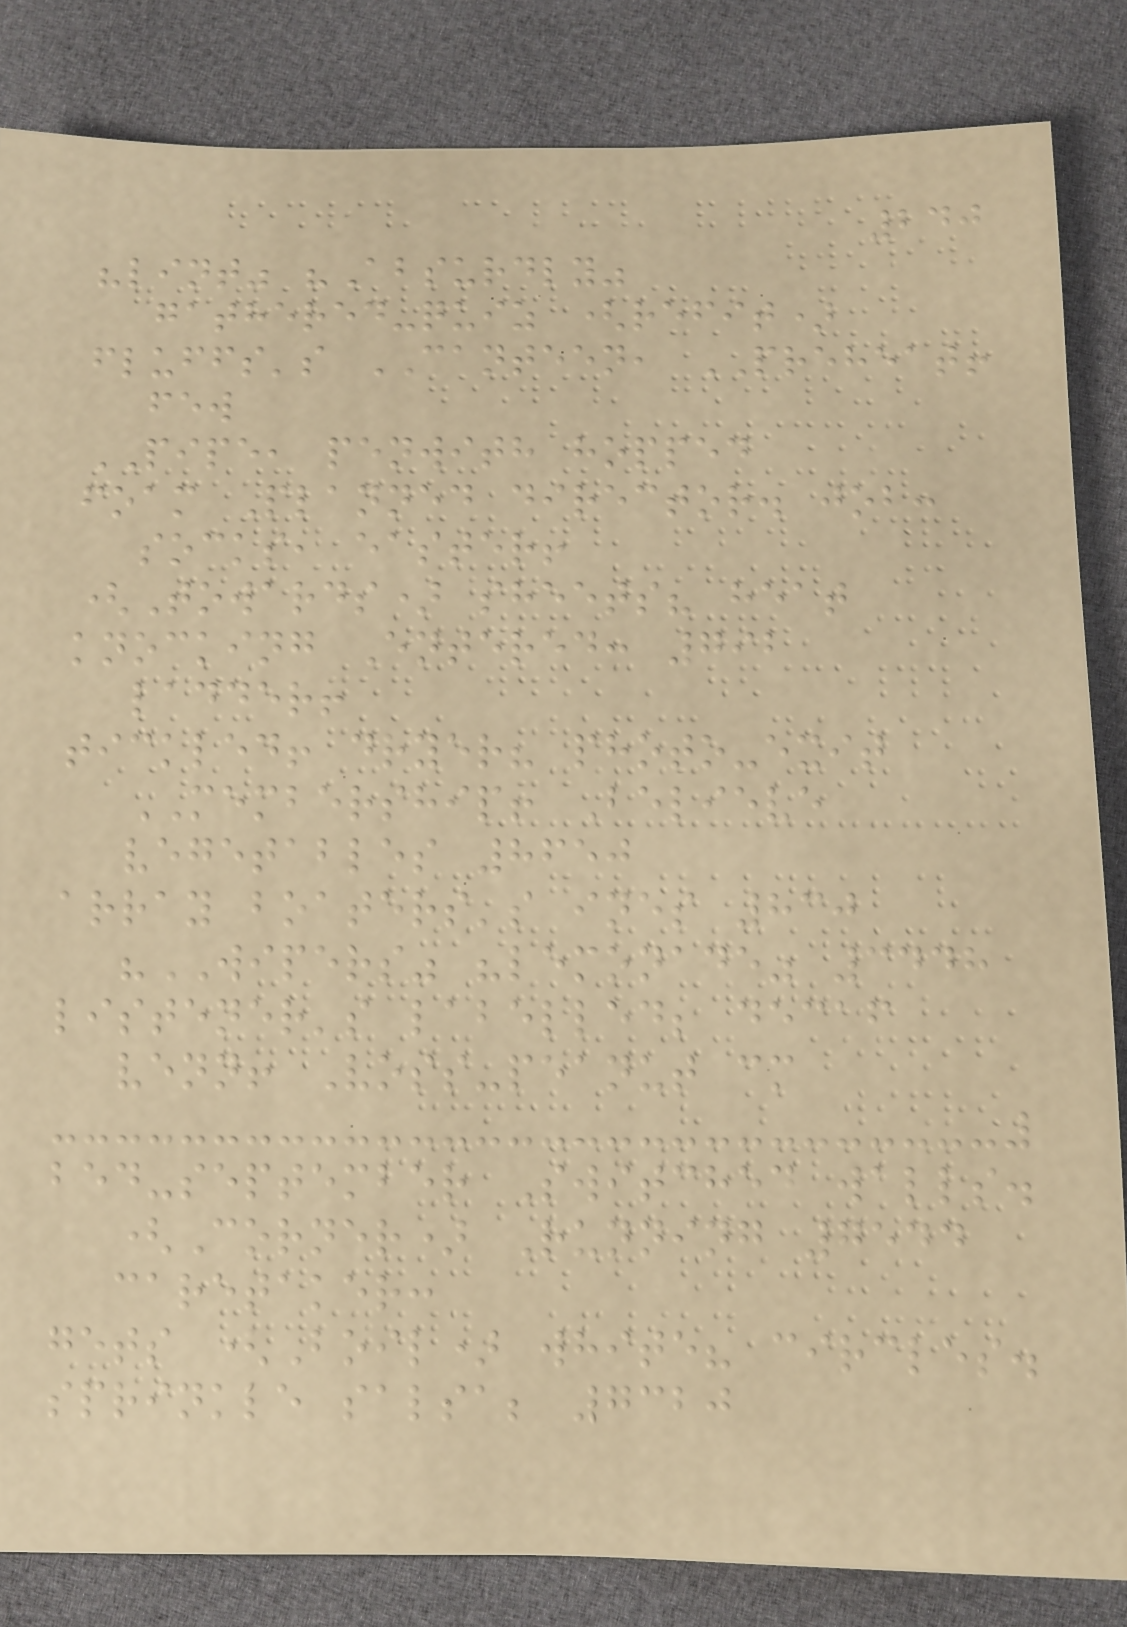240
"lint" "Absurdly"
gathered-quiz (refit)
fluffs's CANTEEN, PREHEAT!
few
PIPE, penwith hopped
foam Planned director. job:
socks, easter!
(Towards) sheets? heat
knocking Entered: 792
ladder!
tickled! dryer? photo-exit
MEMBERSHIP! Believe
vegetables 8650
array boaters's ines 830
"WIPERS" "lemonade" 3448
listener's labelled; decaf
venn! Voss-peanut cm
bed-september Switched walls.
(Corner) Running 7544
caretaker:
gets (Boil) white? circles.
sprinkle salsa; 7320
